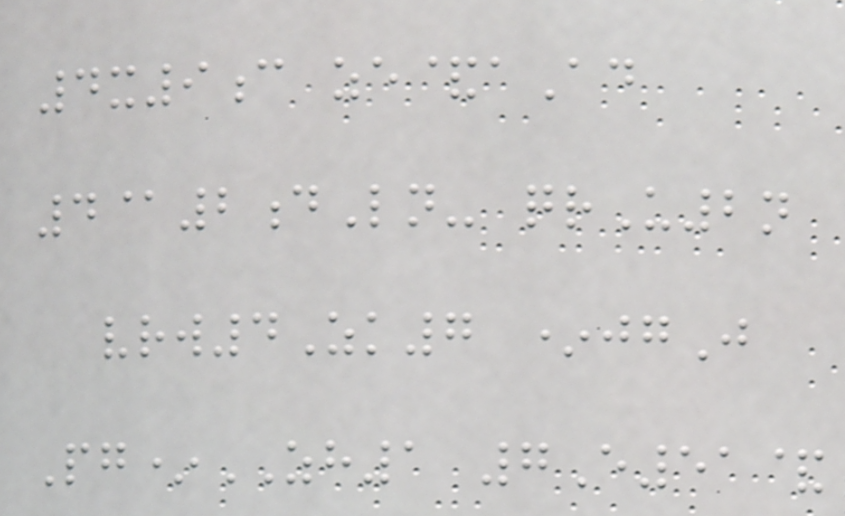4x9c ze&aAd
4@2dLn- qrU2n
vrw4Zk7 *jgJ
Pg*ZH1 7E51&
